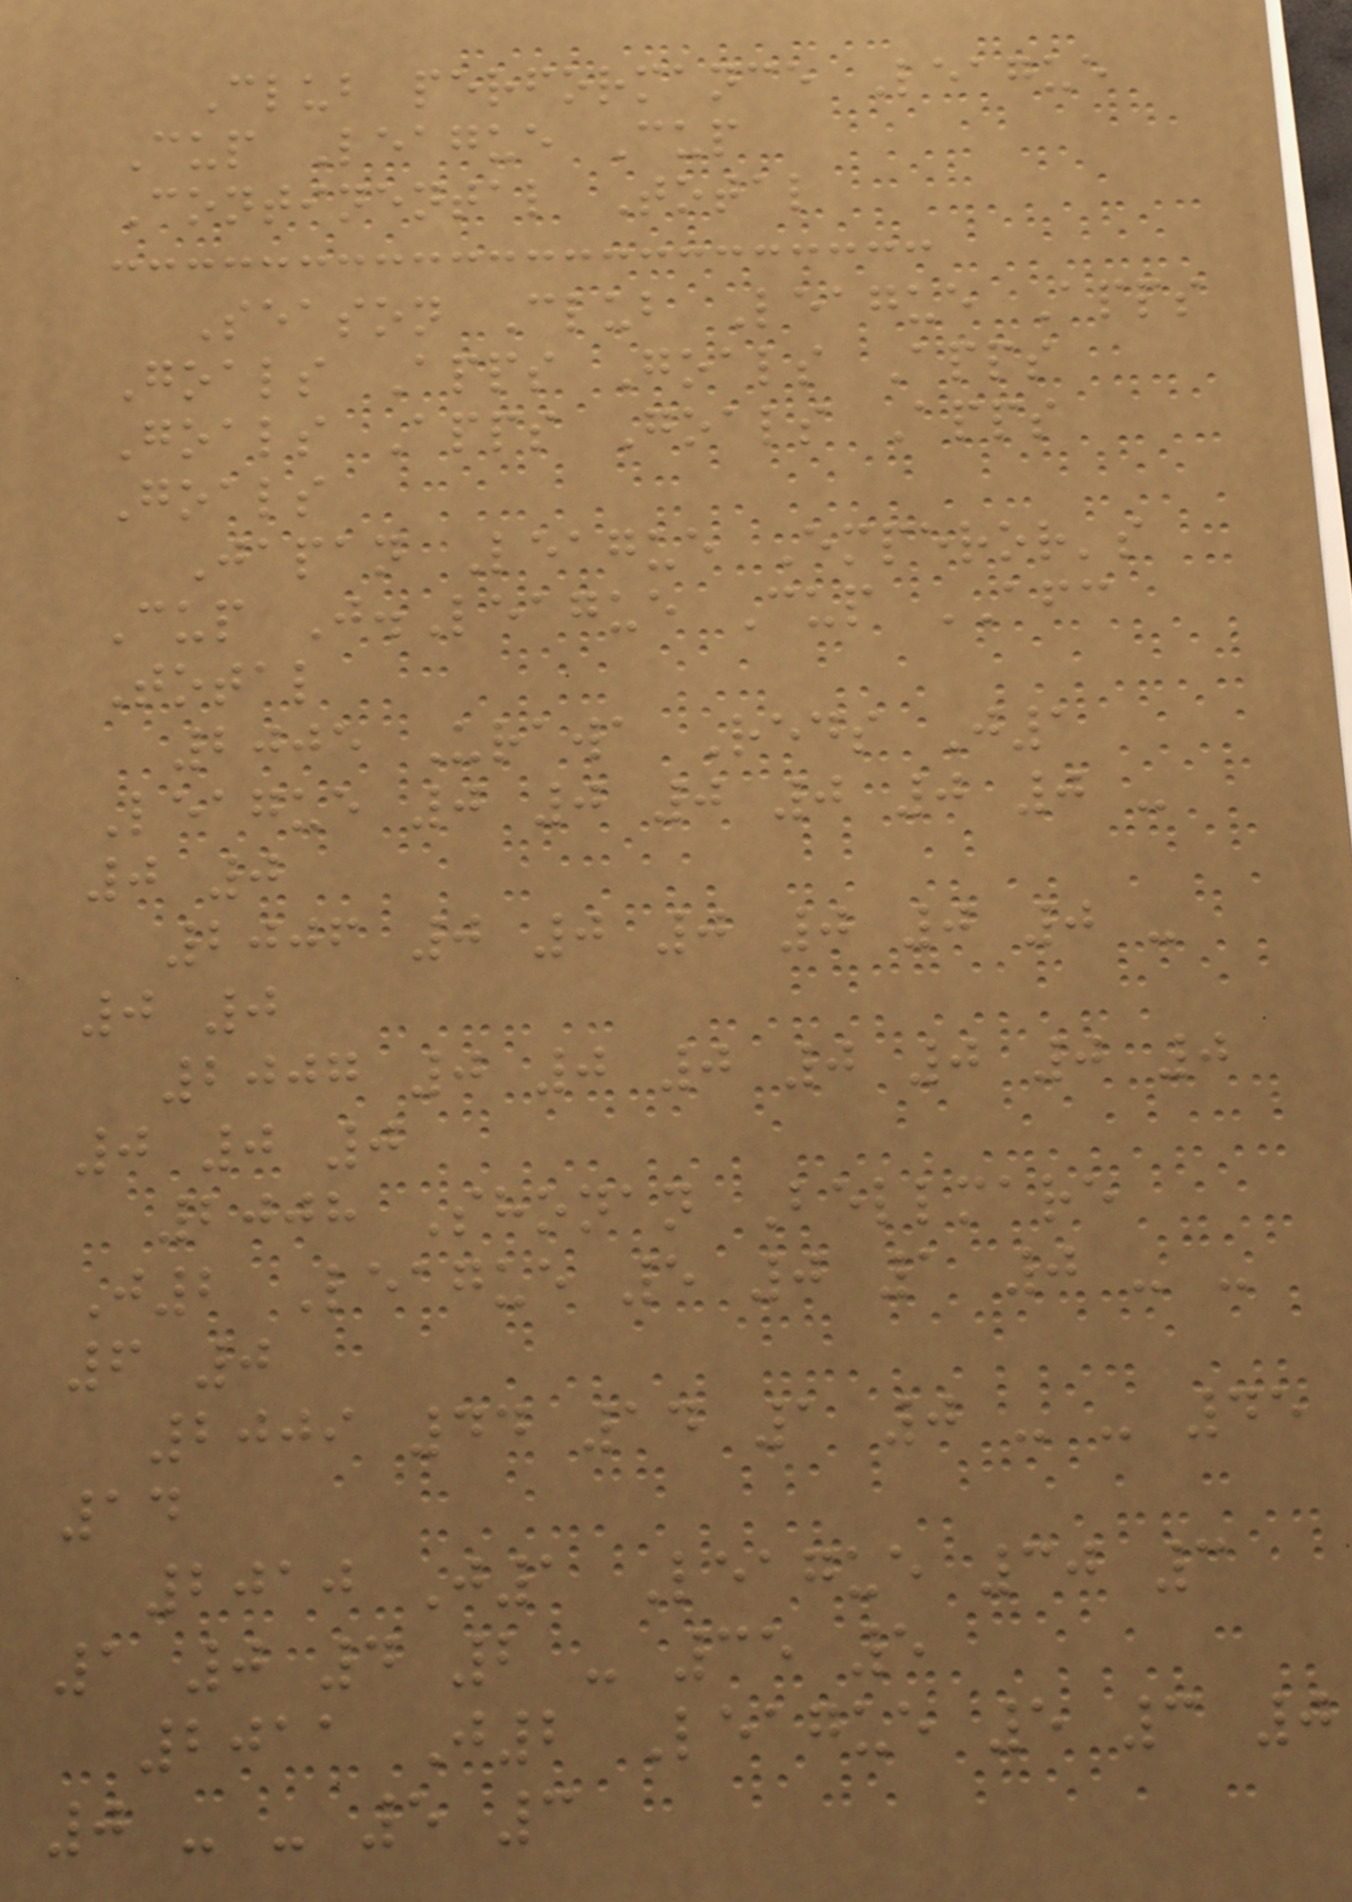Club performance League
Cup League Cup
Continental Total
Season Club League Apps
Goals Apps Goals Apps
Goals Apps Goals Apps
Goals
Japan League Emperor's
Cup J.League Cup AFC
Total
2005 Urawa Reds J1
League 0 0 0 0 0 0 -
0 0
2006 0 0 0 0 0 0 -
0 0
2007 0 0 0 0 0 0 0
0 0 0
2008 Shonan Bellmare
J2 League 5 0 1 0 - -
6 0
2009 44 14 1 0 - - 45
14
2010 J1 League 30 3
1 0 4 2 - 35 5
2011 J2 League 5 3 0
0 - - 5 3
